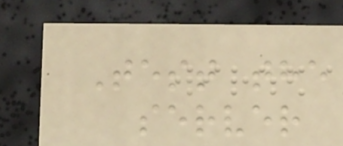Test the
server
